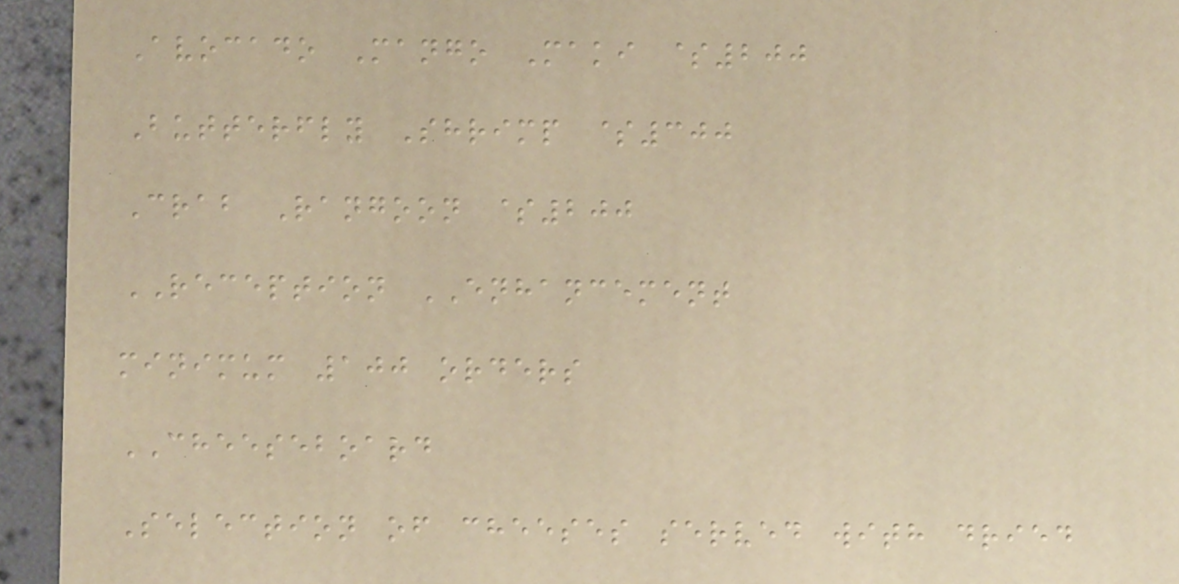Avocado Mango Maki $200
Butterfly Shrimp $300
Crab Rangoon $200
RECEPTION ENHANCEMENT
minimum 100 orders
CHEESEBOARD
Selection of cheeses served with dried
